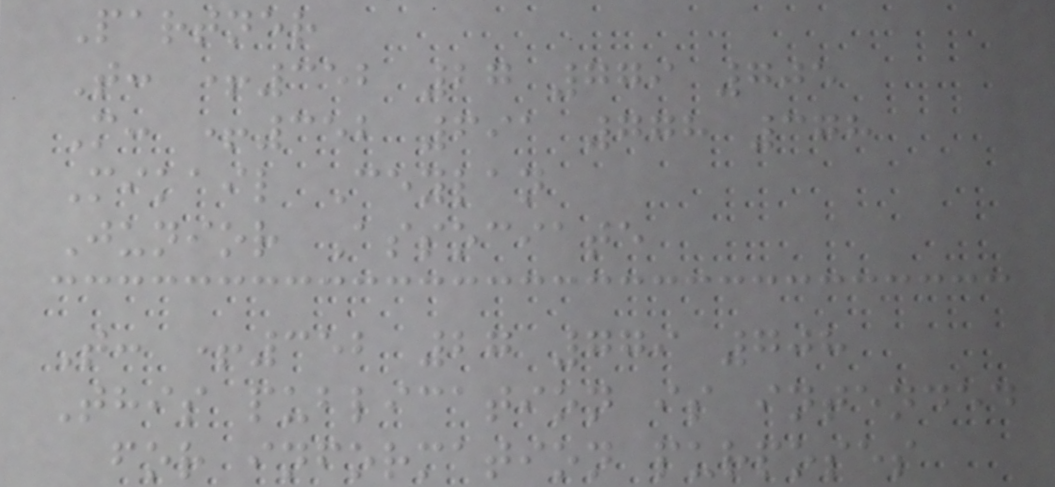Partner
T: +352 27 779 705
M: +352 691 778 378
Mikail Ceylan
Junior Associate
T: +352 27 779 708
This publication is intended
for information purposes
